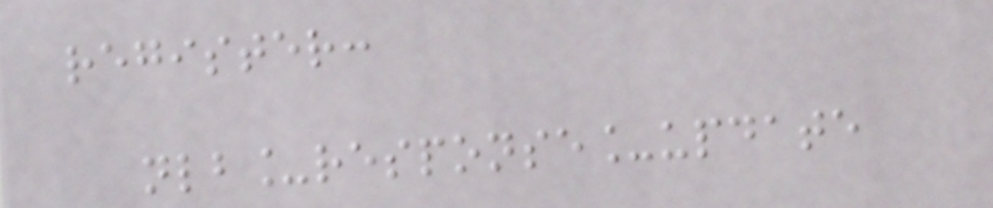register:
nlb_response_update
